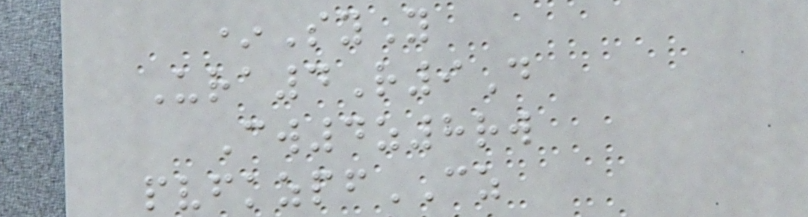*SyY
Ura4R9D
Cw4z8rw
pvfkzpfCZ
